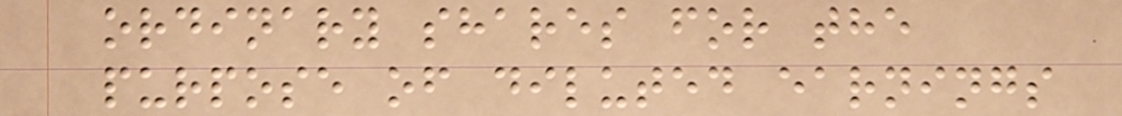ordinary shares for the
purpose of diluted earnings
